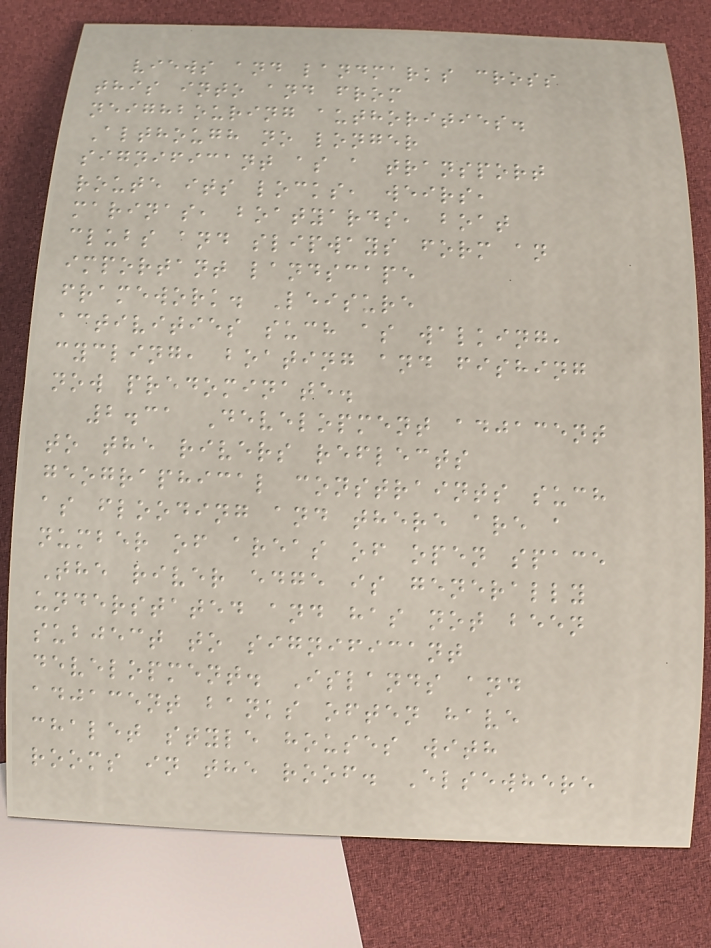views and landmarks cross
this into and from
neighbouring authorities.
Although no longer
significant as a transport
route its locks, weirs,
marinas, boatyards, boat
clubs and slipways form an
important landscape
framework. Leisure
activities such as walking,
cycling, boating and fishing
now predominate.
2.31 Development adjacent
to the rivers reflects
geographical constraints such
as flooding and there are a
number of areas of open space
The river edge is generally
understated and has not been
subject to significant
development. Islands and
adjacent banks often have
chalet style houses with
rooms in the roof. Elsewhere
